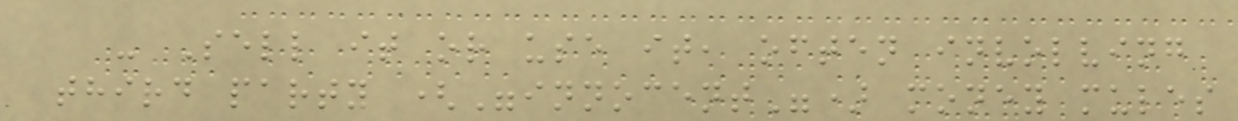- Sell it or use it, often involving
third party ("innocent") money mules
